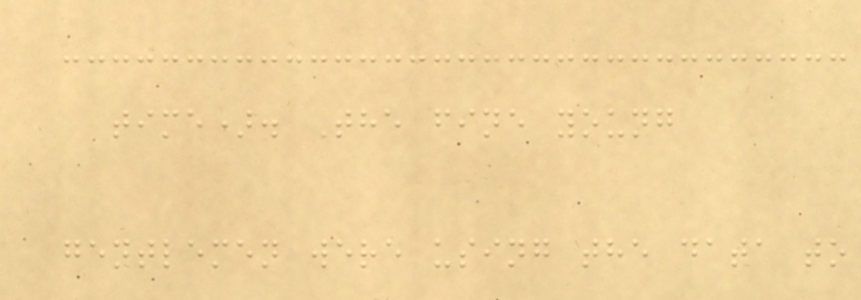time). The fine young
gentlemen were using the data to
